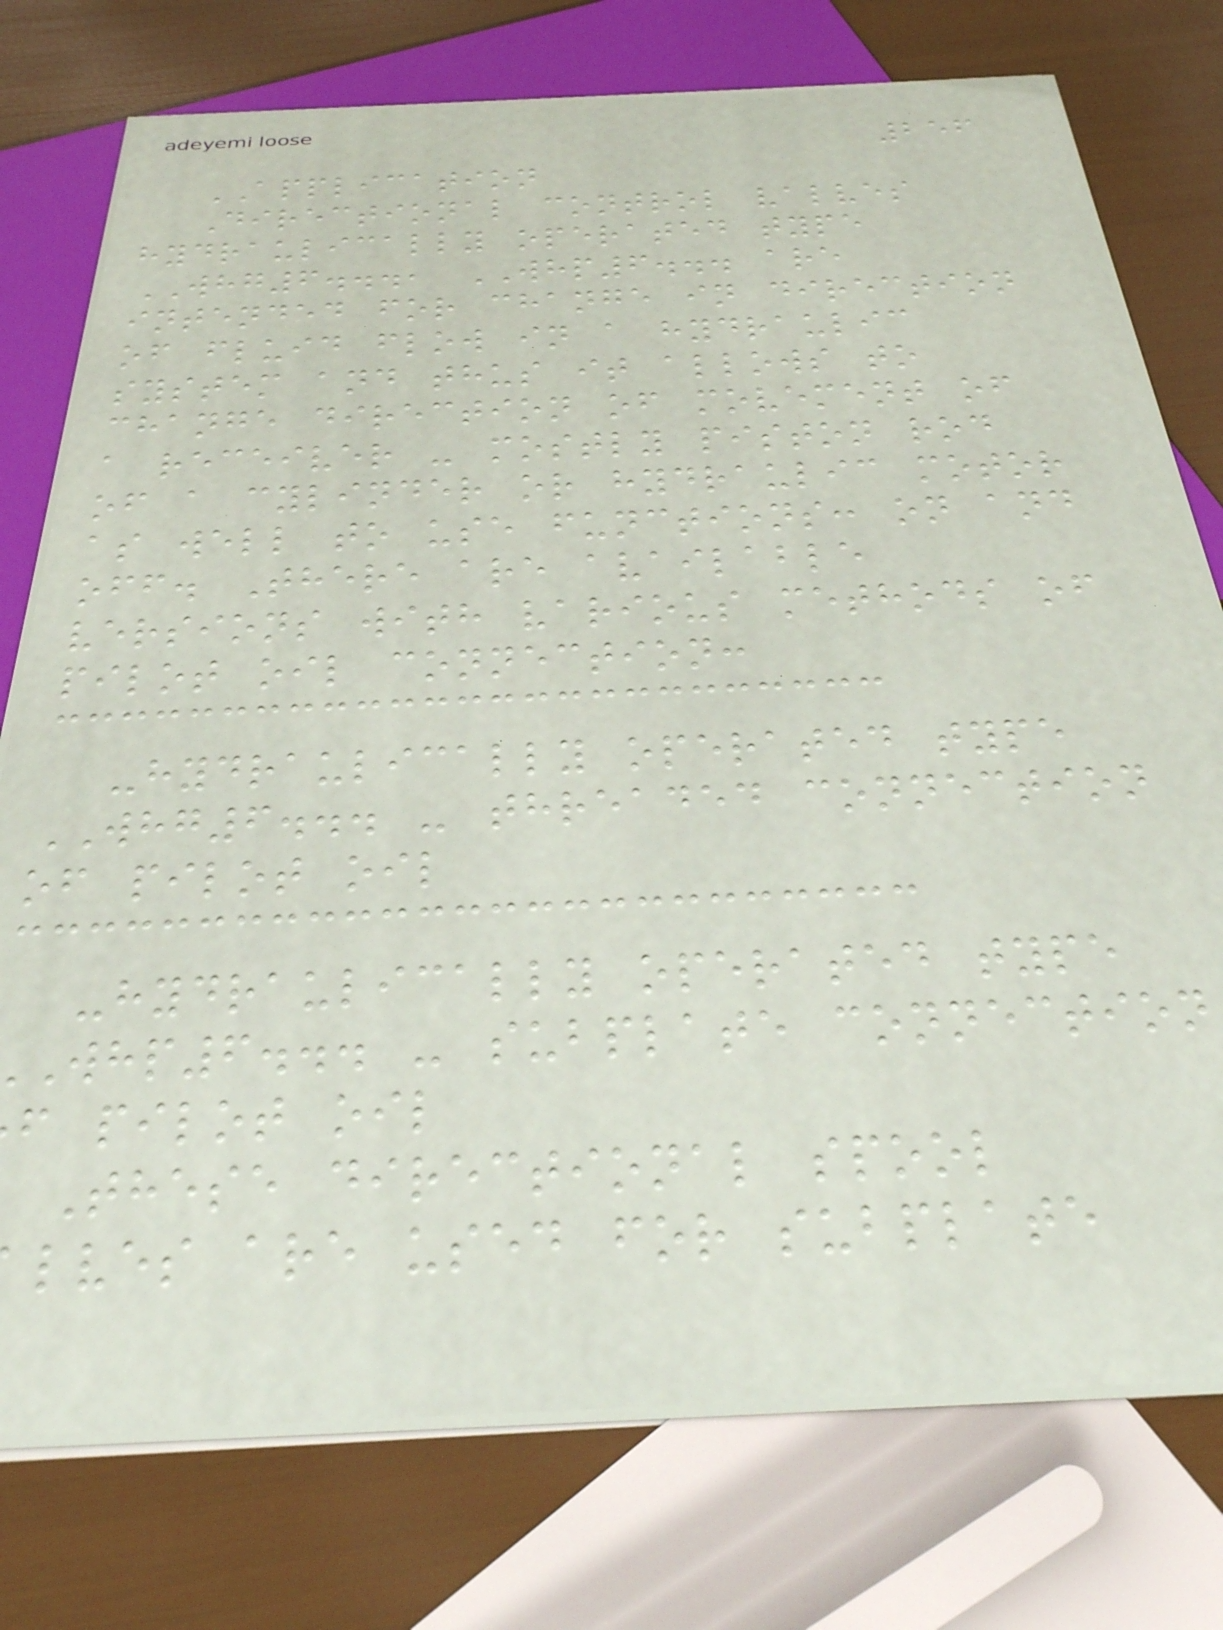256
APPLICATION
Directional control valves
hydraulically operated type
WHG6..., WHP6... are
intended for change in direction
of fluid flow in a hydraulic
system and thus it allows to
change direction of movement of
a receiver - mostly piston rod
of a cylinder or hydraulic motor
as well to use functions: on and
off. There are available
versions with various methods of
pilot oil connection:
-hydraulically operated type
WHG6... - threaded connection
of pilot oil
-hydraulically operated type
whp6... - subplate connection
f pilot oil
These directional spool
lves are used for subplate
